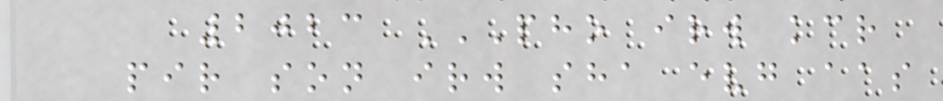2023 PHO IRW KCR
PIR SON IRW SHA EVG AAS
